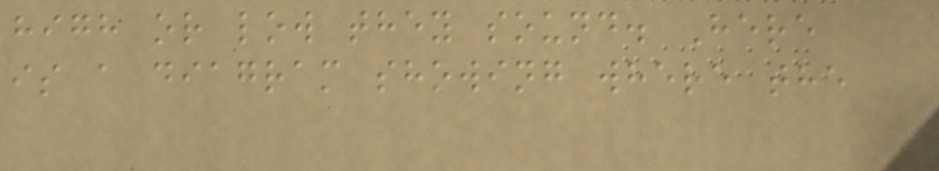high or low they sound. Here
is a diagram showing where the
